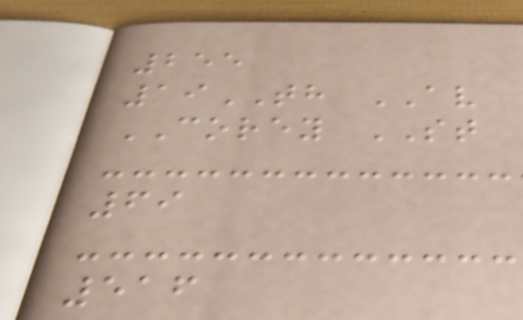255
19TH AV
COREY ST
69
516
